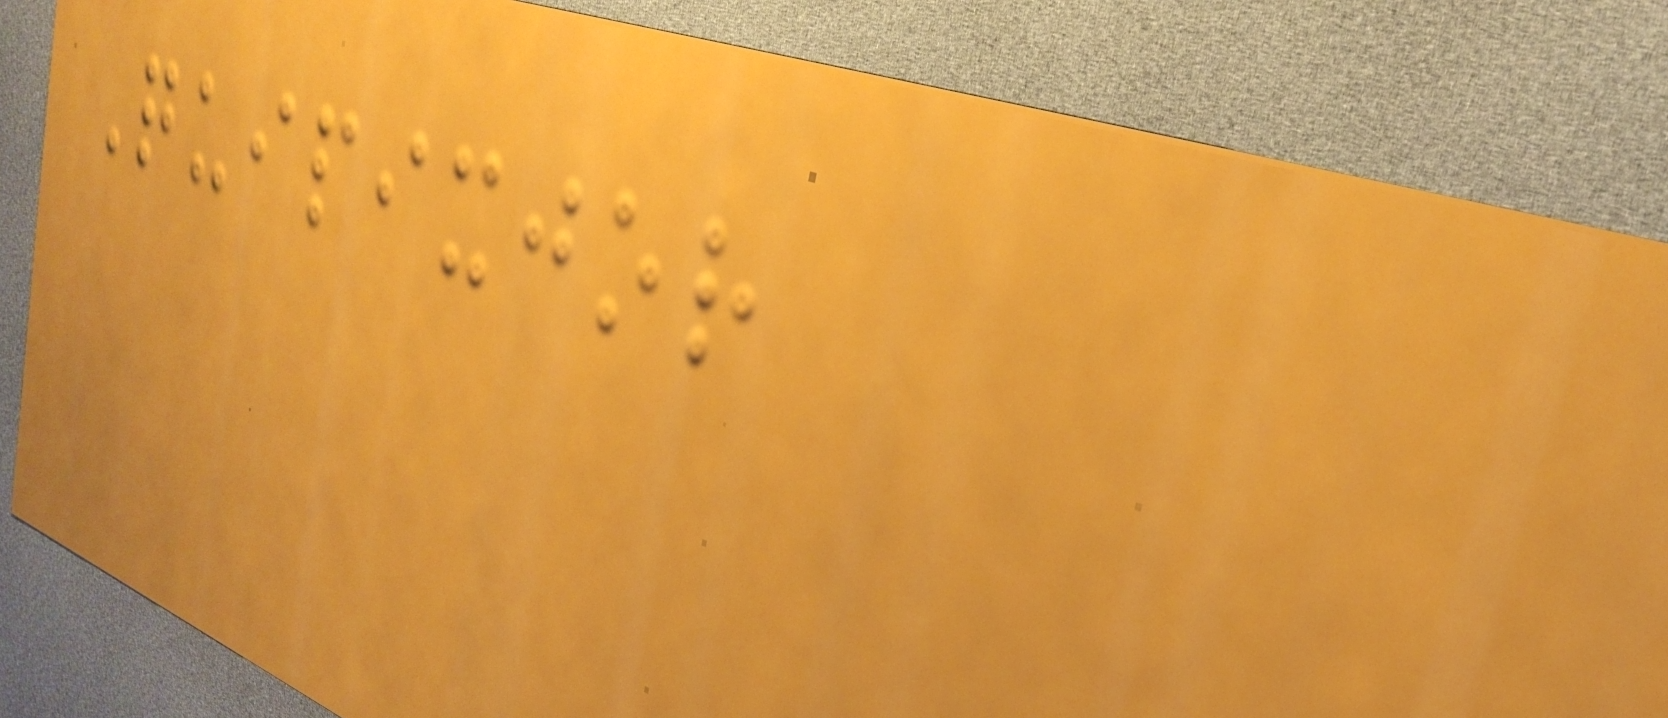Quipixjor
